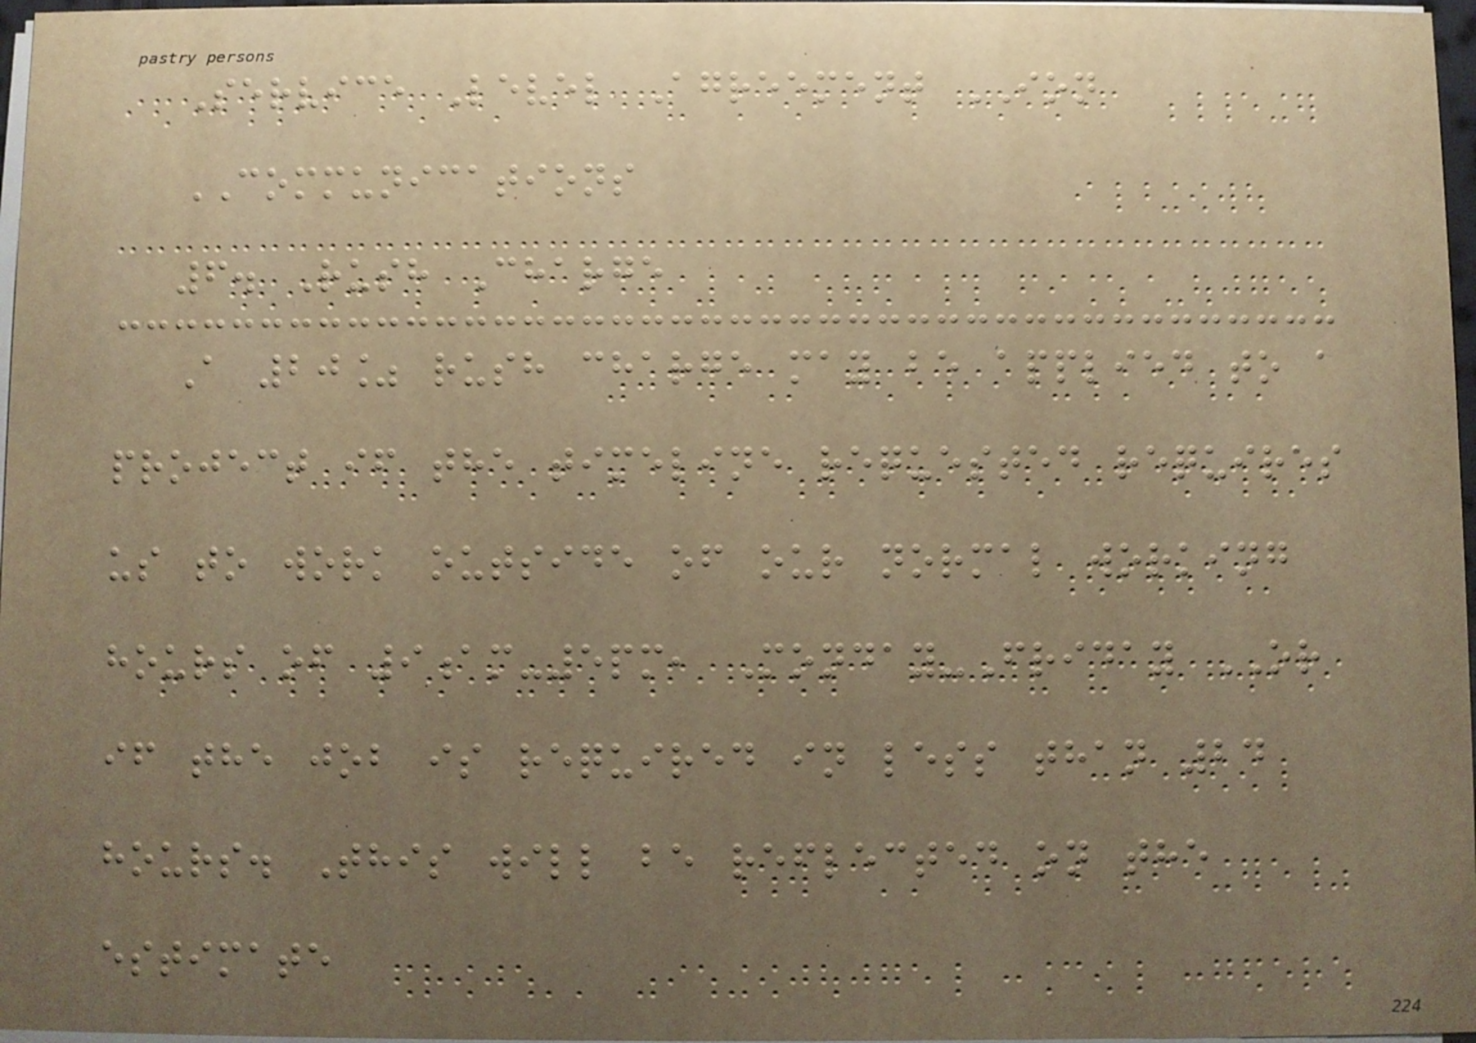Service Level Agreement ION
COMMUNICATIONS
6. Rush Charge
A 20% rush charge may be applied to a
project if the timeline requested requires
us to work outside of our normal working
hours of 9am-5pm, Monday-Friday OR
if the job is required in less than 24
hours. This will be reflected on the
estimate
